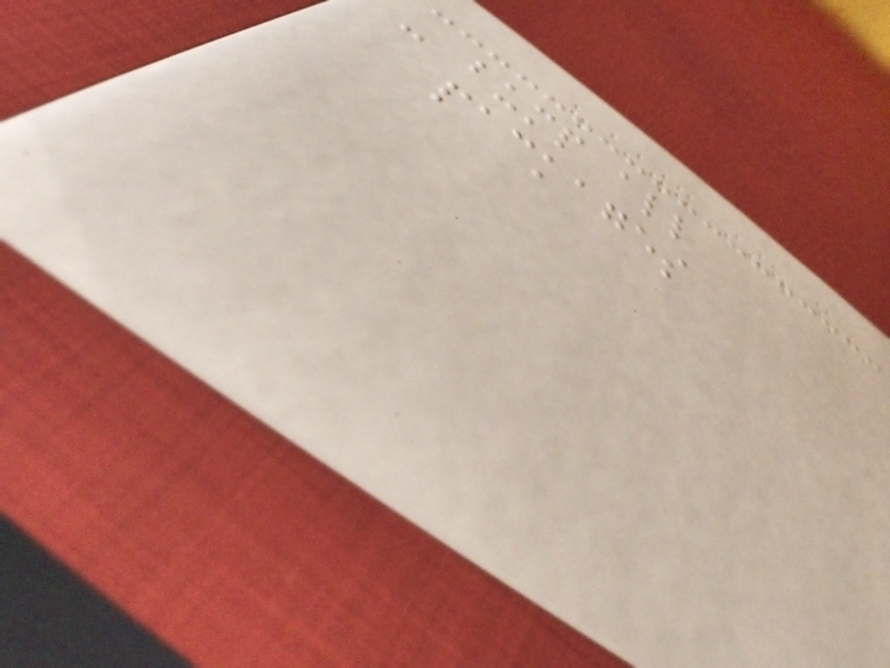- bump all
packages
